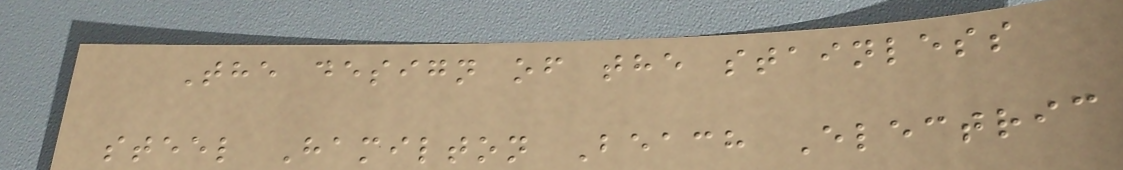The design of the stainless
steel Hamilton Beach Electric
